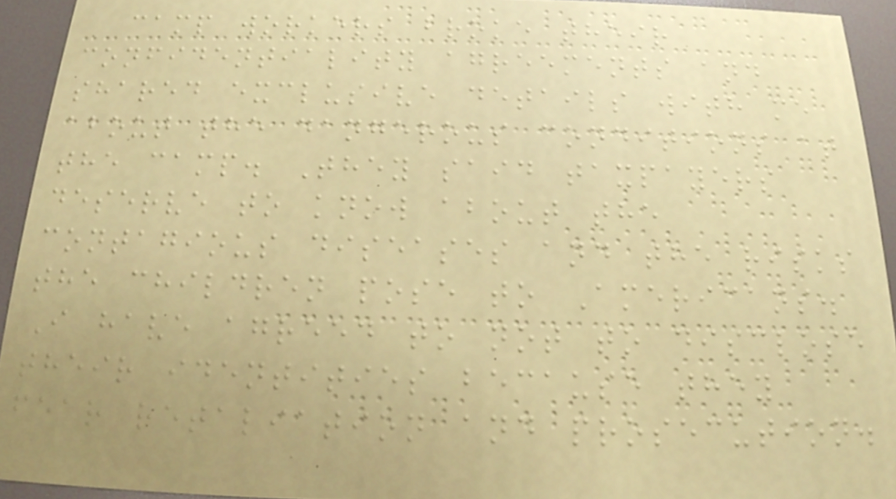camp workers broke their
confidentiality agreements and
shared exclusive details with me
about the dangerous conditions at
the camp. They said taxpayers
deserve to know about the
contagious diseases and the risks
the children pose to Americans.
I have agreed to not to disclose
their identities because they
fear retaliation and prosecution.
